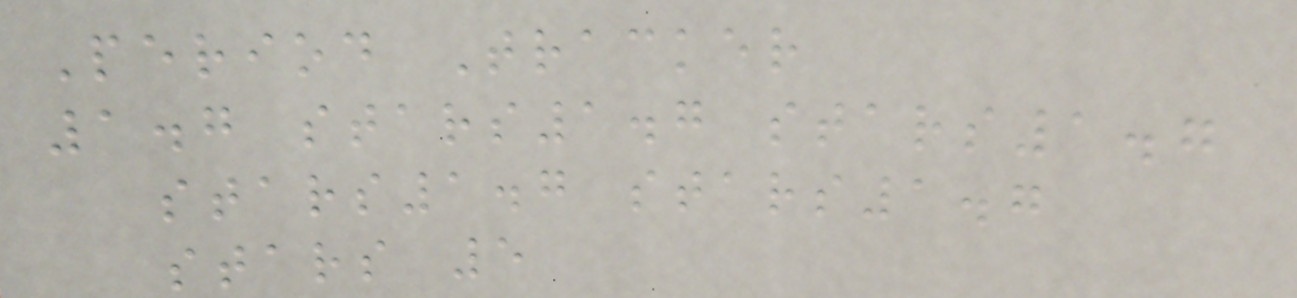Period Tracker
1.7 stars1.7 stars1.7
stars1.7 stars1.7
stars 5
